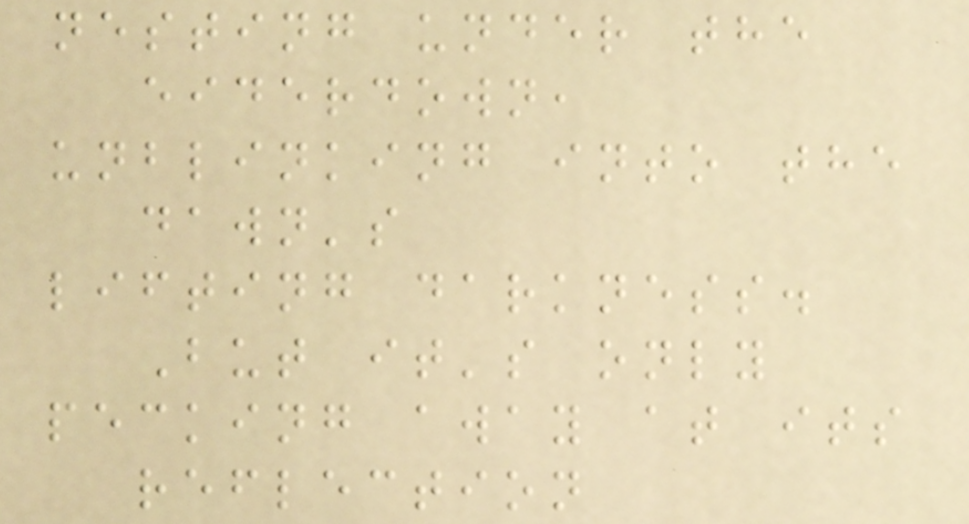nesting under the
eiderdown,
unblinking into the
dawn's
lifting darkness.
But it's only
pecking away at its
reflection
